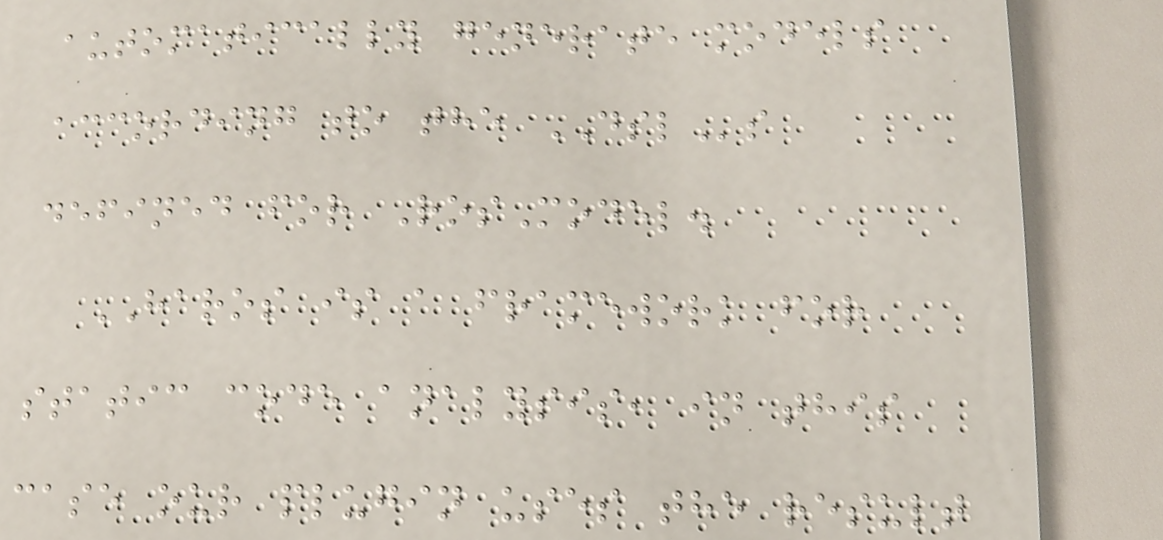automatically generate models
according to the DSLs
defined for RosModel.
HAROS is a framework for
static code analysis, in this
case our plugin uses the result
